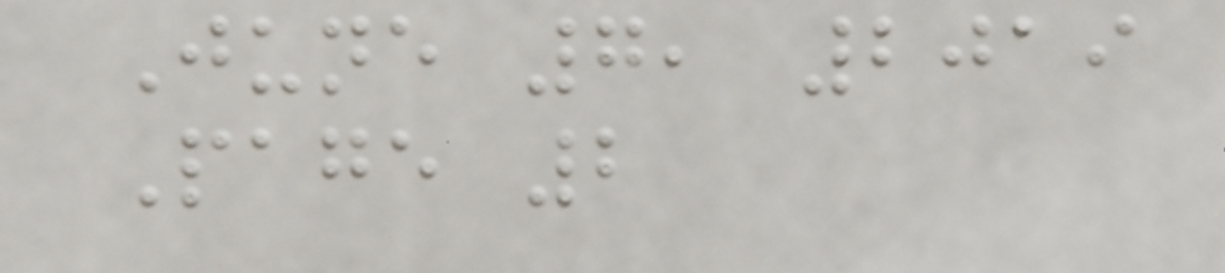June 7, 2019
Page 2
